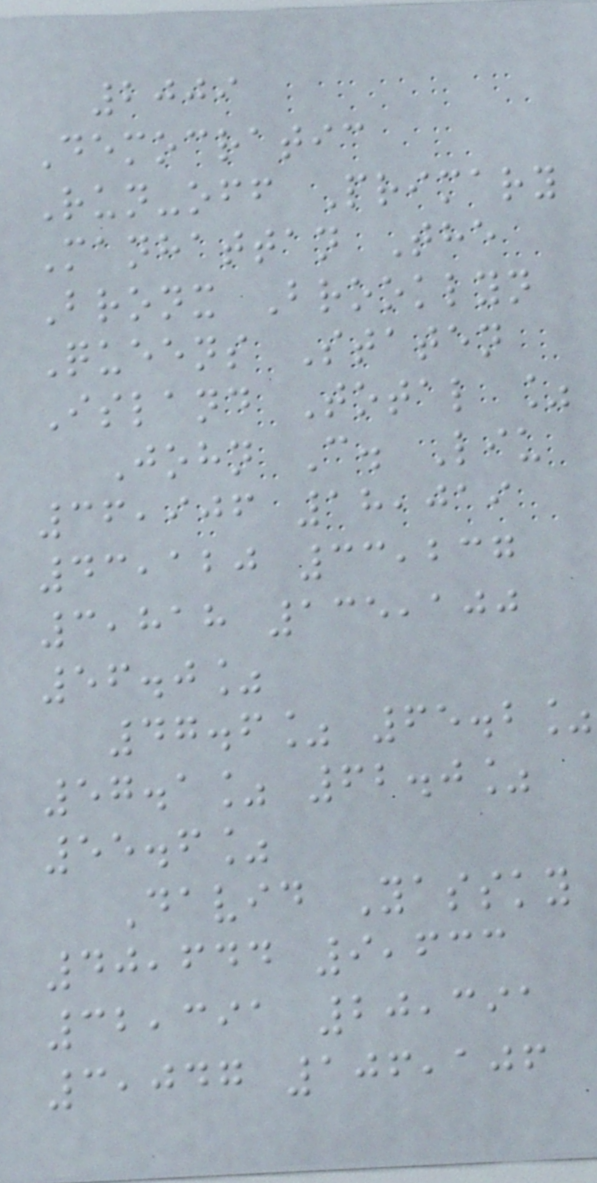2009
Democratic
Run-off Primary
Manhattan The
Bronx Brooklyn
Queens Staten
Island Total %
John C. Liu
36,906 18,019
43,120 33,237
3,818 135,100
56.0%
47.6% 65.2%
57.1% 62.0%
55.6%
David Yassky
40,644 9,633
32,391 20,391
3,047 106,106
